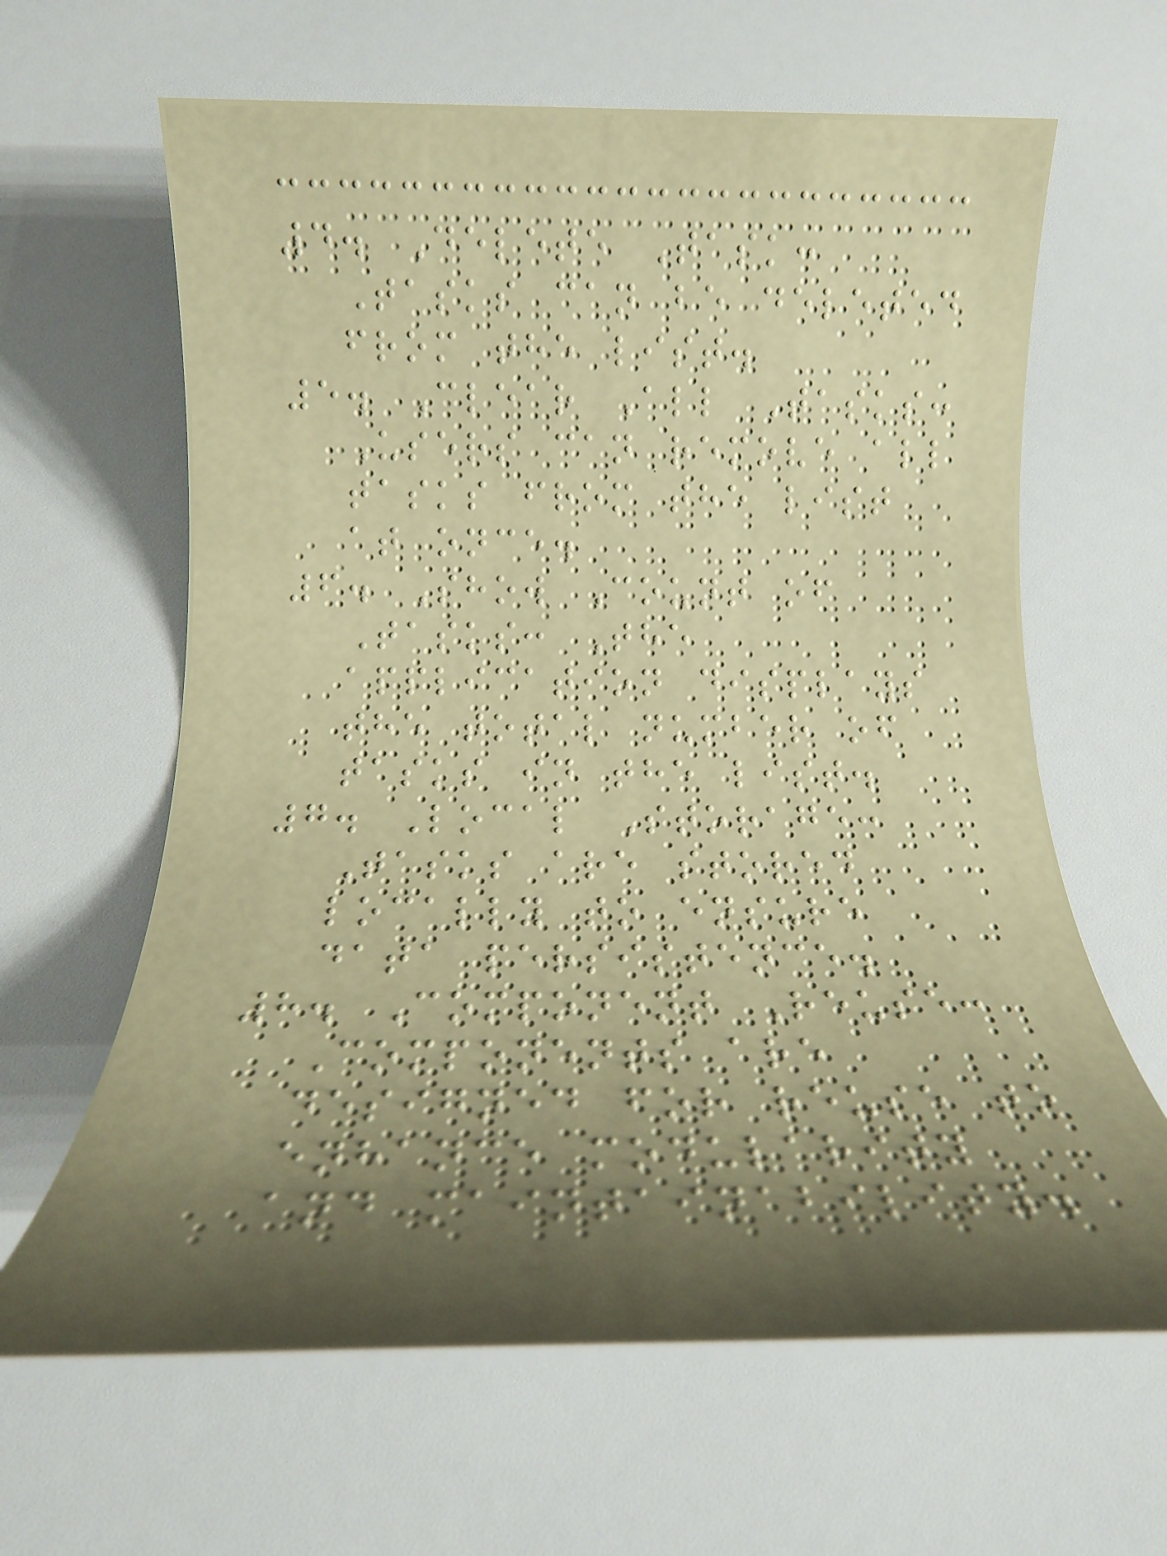4. Delete Task:
Tasks can be deleted
from the list.
5. Clear All Tasks:
Users can remove all
tasks from the list
at once.
6. Show Count of
Tasks: The
application displays
the total number of
tasks in the list.
7. Local Storage:
Tasks are stored
locally to ensure
data persistence.
8. Component Reuse:
Components are
designed for reuse to
enhance modularity
and maintainability.
